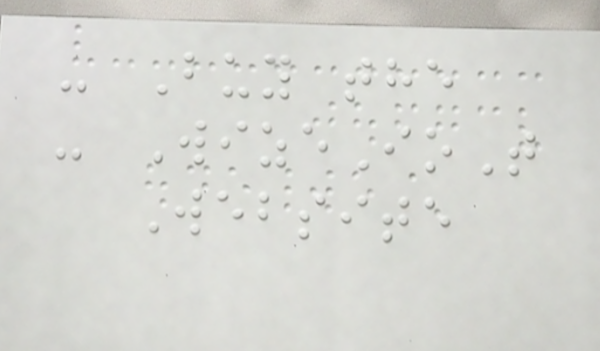- Buy the
- WizeIoT
Website
